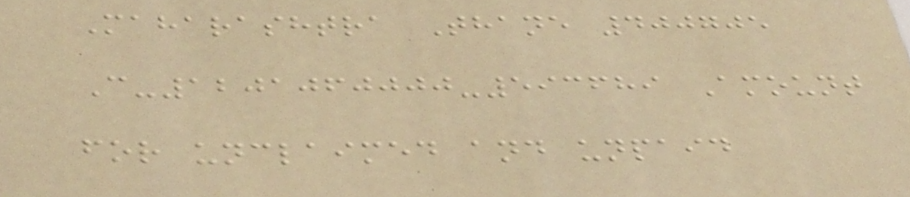Maharashtra Thane 400705
C-1201060000-593689 Amount
for unclaimed and unpaid
